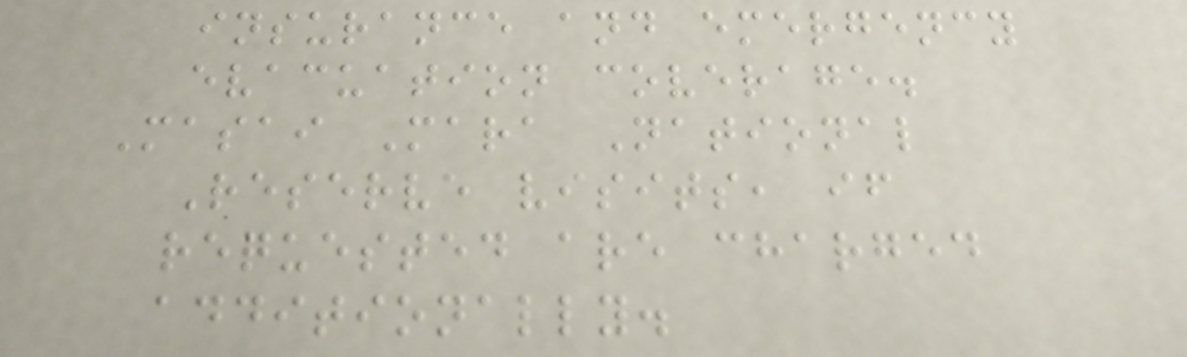insurance and emergency
evacuation coverage.
Masai Mara National
Reserve visits, if
requested are charged
additionally.
